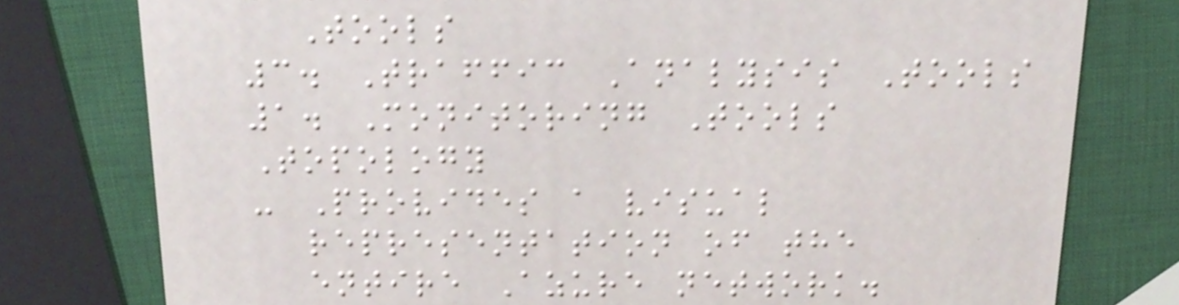Tools
3. Traffic Analysis Tools
1. Monitoring Tools
Topology
- Provides a visual
representation of the
entire Azure network.
